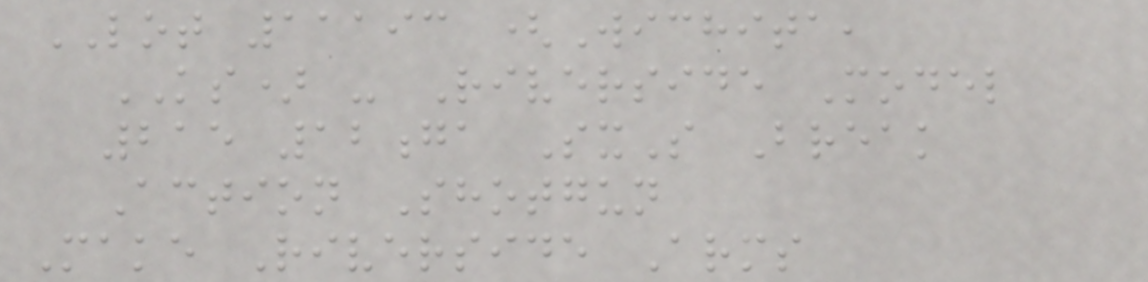LOT 11193 (Wichita,
KS) - Riverside Model
215 12ga SxS Break
Action Shotgun
Make Riverside Arms
